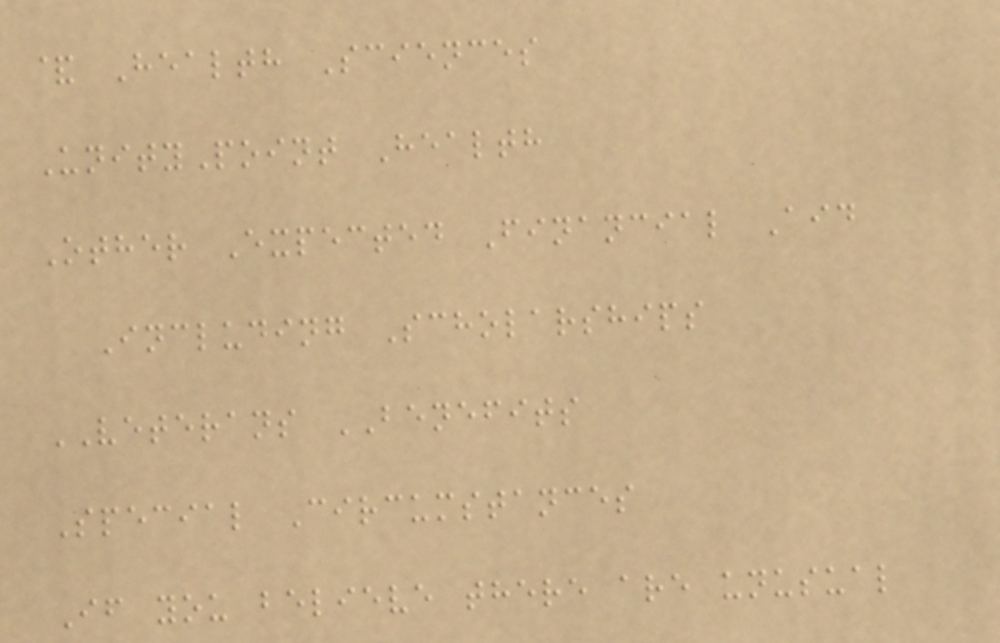& Health Sciences
UnityPoint Health
Other Expected Financial Aid
Including Scholarships
VETERANS BENEFITS
Special Circumstances
If you believe there are unusual
